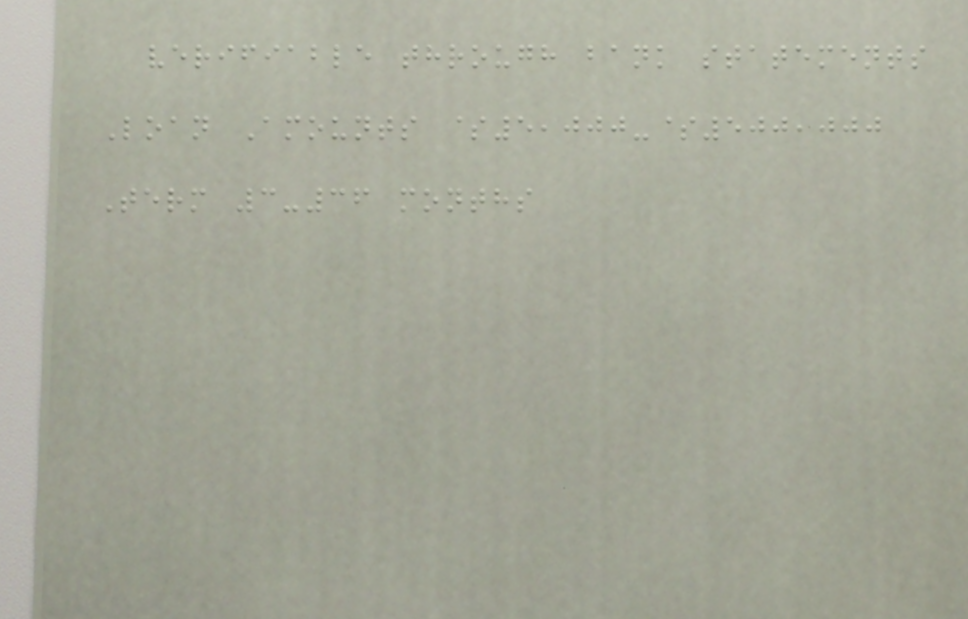verifiable through bank statements
Loan Amounts $5,000-$500,000
Term 3-36 months
